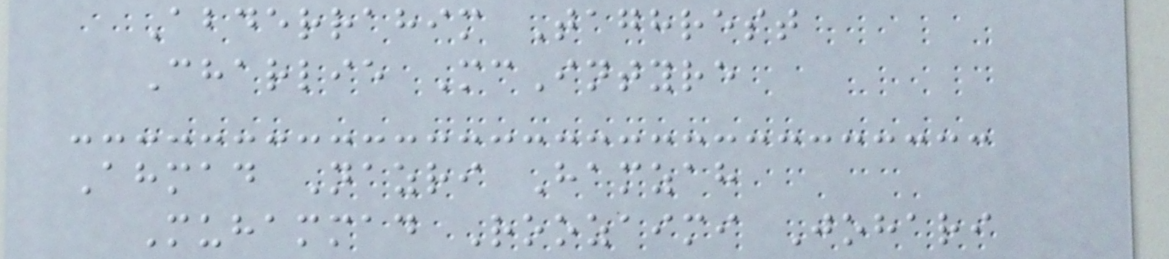Abderrahim Taghrest
Charlie McIntyre
Ahmad Nazri Hamzah
Muhammad Roozaimi Johari
